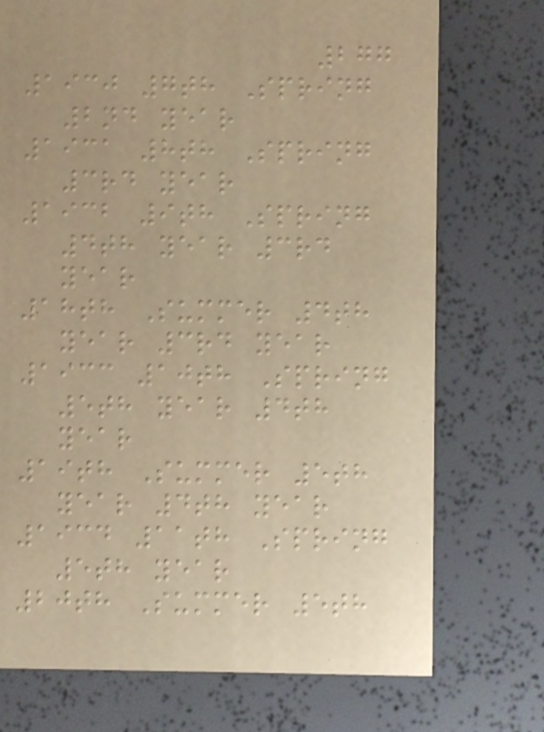277
1930 7th Spring
2nd year
1931 8th Spring
3rd year
1932 9th Spring
4th year 3rd
year
18th Summer 4th
year 3rd year
1933 10th Spring
5th year 4th
year
19th Summer 5th
year 4th year
1934 11th Spring
5th year
20th Summer 5th
